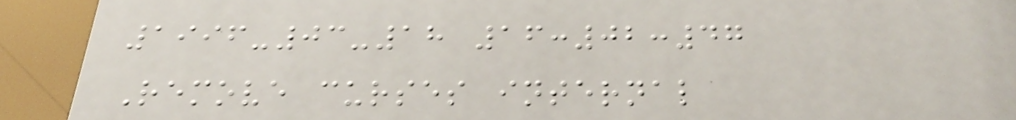1996-03-18 16:02:47
Remove curses internal
